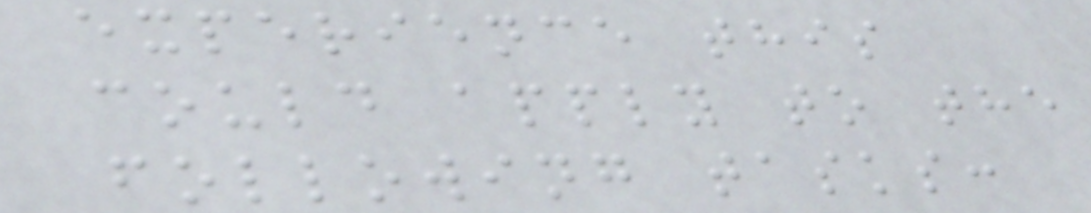experience this
could apply to the
following tasks:
